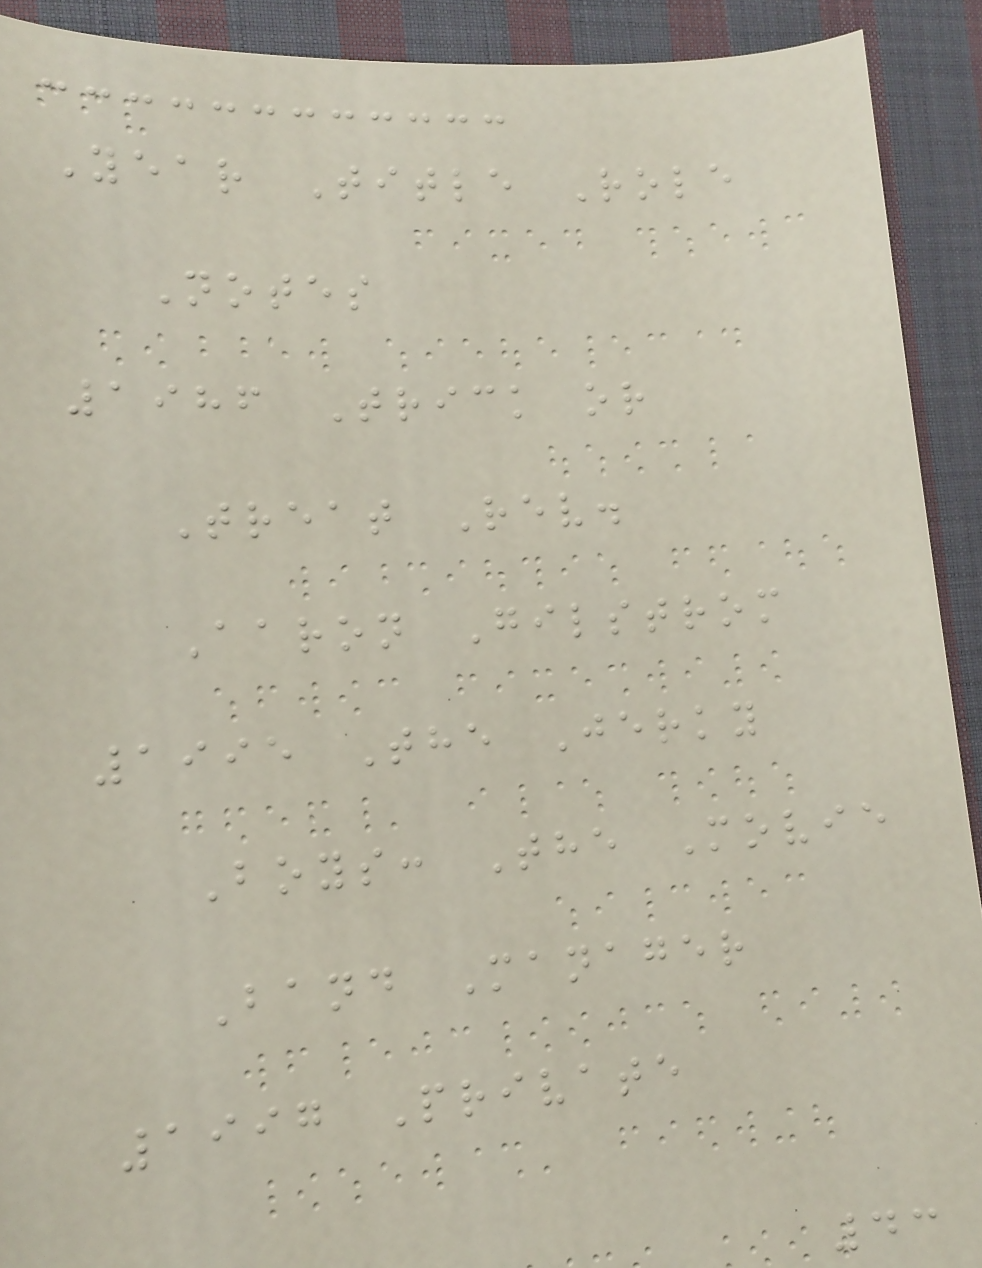Year Title Role
Notes
1986 Trick or
Treat Rev.
Aaron Gilstrom
1995 The Jerky
Boys: The Movie
Band Manager
1997 Private
43
